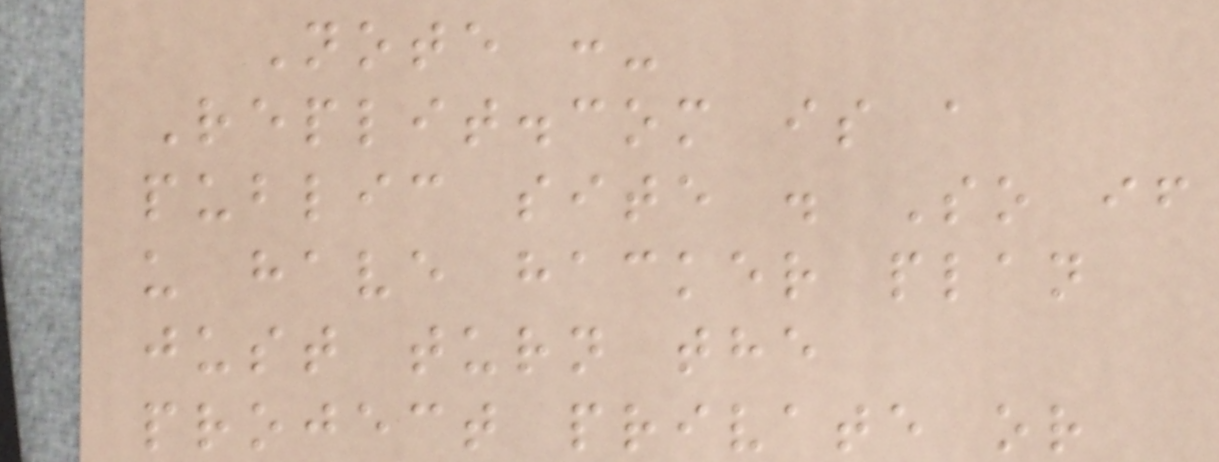Note :-
Replit.com is a
public site . So if
u have hacker plan
just turn the
project private or
